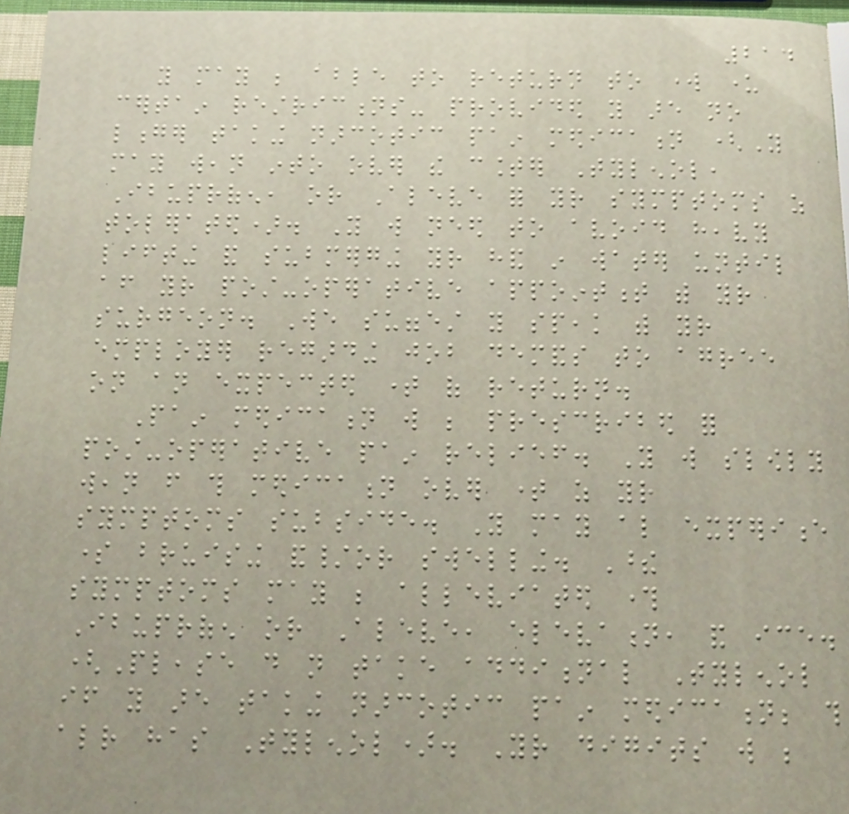214
you may be able to return to work under
certain restrictions- provided you are no
longer taking narcotic pain medication (You
may wean into over the counter Tylenol,
Ibuprofen, or Aleve for your symptoms as
tolerated). You will need to avoid heavy
lifting and submerging your hand in water until
after your post-operative appointment with your
surgeon. We suggest you speak with your
employer regarding job demands to agree
on an expected time of return.
Pain medication will be prescribed for
post-operative pain relief. You will slowly
wean from this medication over time as your
symptoms subside. You may also experience
some bruising and/or swelling. These
symptoms may be alleviated through
Ibuprofen or Aleve, elevation, and ice.
(Please do not take additional Tylenol
if you are taking narcotic pain medication; this
already has Tylenol). Your digits will be
